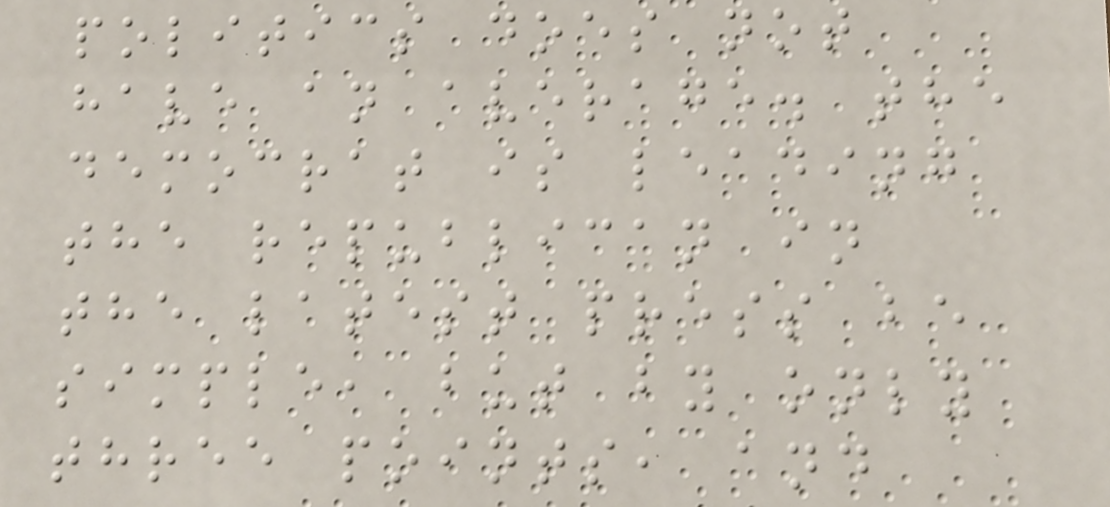politics does not
have an average. the
democrat is leading
the republican in
the latest press be
simple, but by only
three points, and
